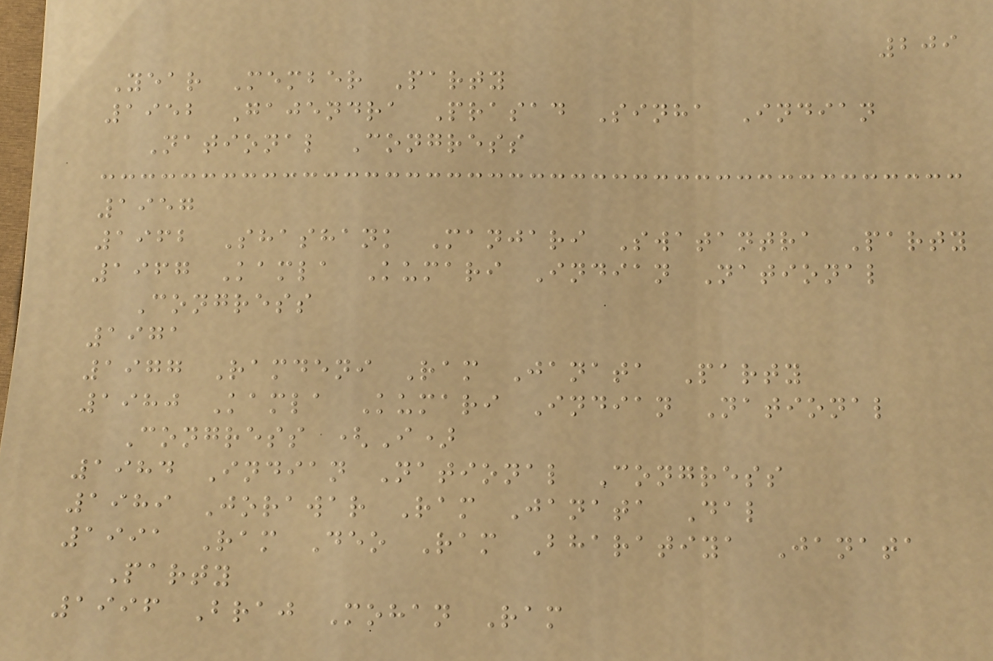209
Year Member Party
1952 Gajendra Prasad Sinha Indian
National Congress
1957
1962 Shashank Manjari Swatantra Party
1967 Kamla Kumari Indian National
Congress
1971
1977 Ramdeni Ram Janata Party
1980 Kamla Kumari Indian National
Congress (I)
1984 Indian National Congress
1989 Jorawar Ram Janata Dal
1991 Ram Deo Ram Bharatiya Janata
Party
1996 Braj Mohan Ram
